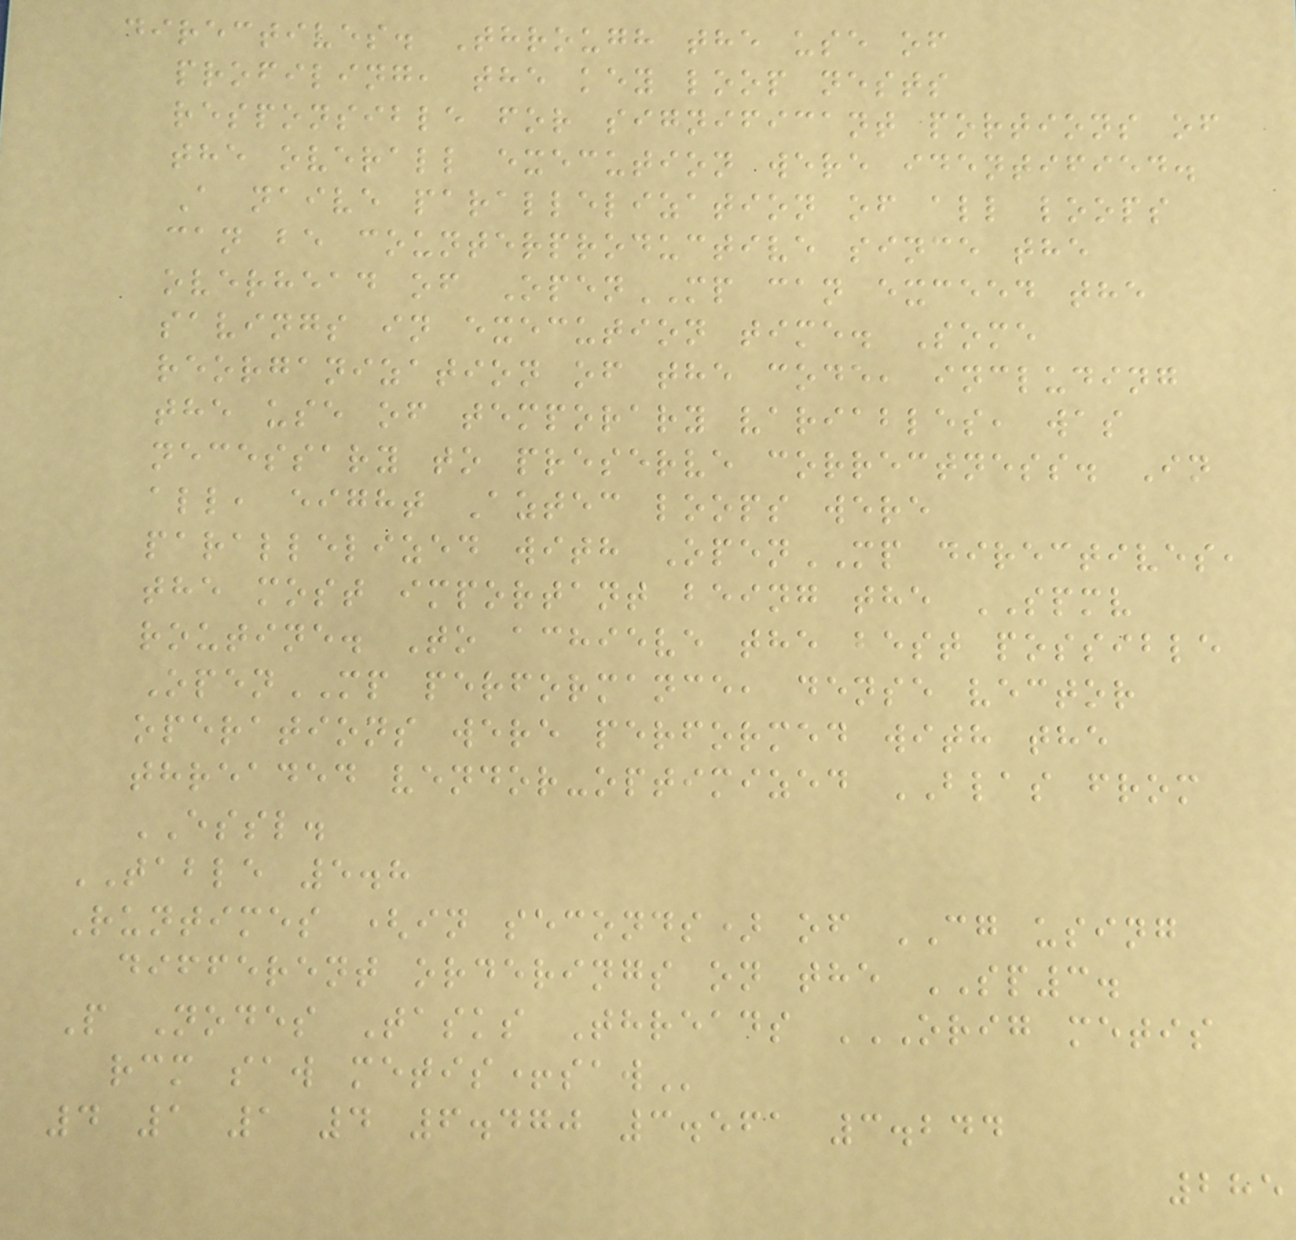directives. Through the use of
profiling, the key loop nests
responsible for significant portions of
the overall execution were identified.
A naive parallelization of all loops
can be counterproductive since the
overhead of OpenMP can exceed the
savings in execution time. Some
reorganization of the code, including
the use of temporary variables, was
necessary to preserve correctness. In
all, eight Aztec loops were
parallelized with OpenMP directives,
the most important being the SPMV
routine. To achieve the best possible
OpenMP performance, dense vector
operations were performed with the
threaded vendor-optimized BLAS from
ESSL.
TABLE 5.8
Runtimes (in seconds) of CG using
different orderings on the SP3.
P Nodes Tasks Threads ORIG METIS
RCM SAW METIS+SAW
4 1 1 4 6.470 3.561 3.244
285
